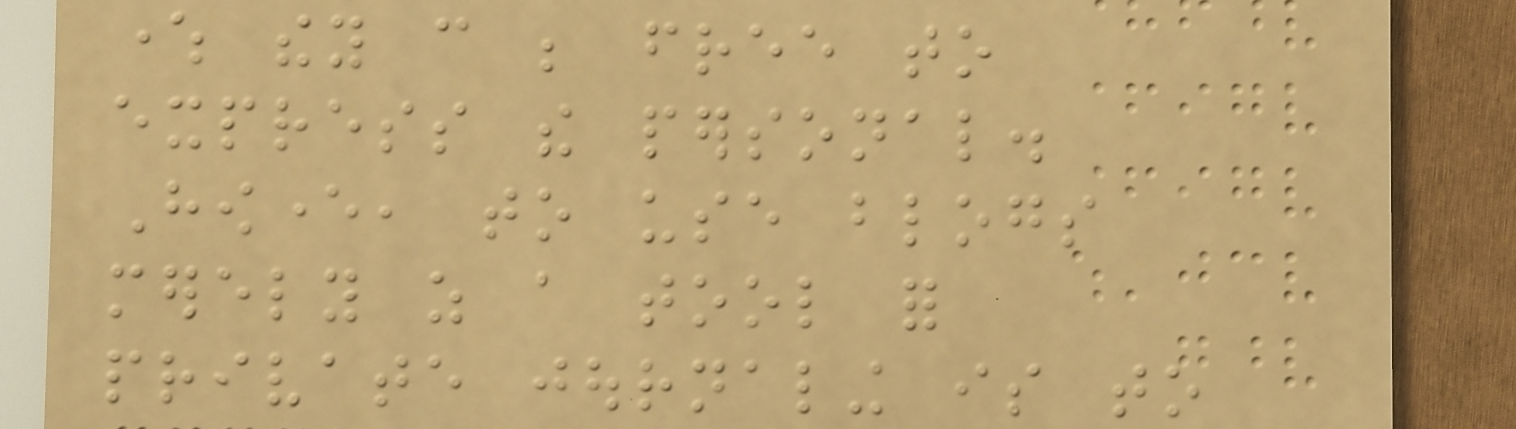where they can be free to
express the personal.
However, to use blogs
merely as a tool for
private journaling is to
